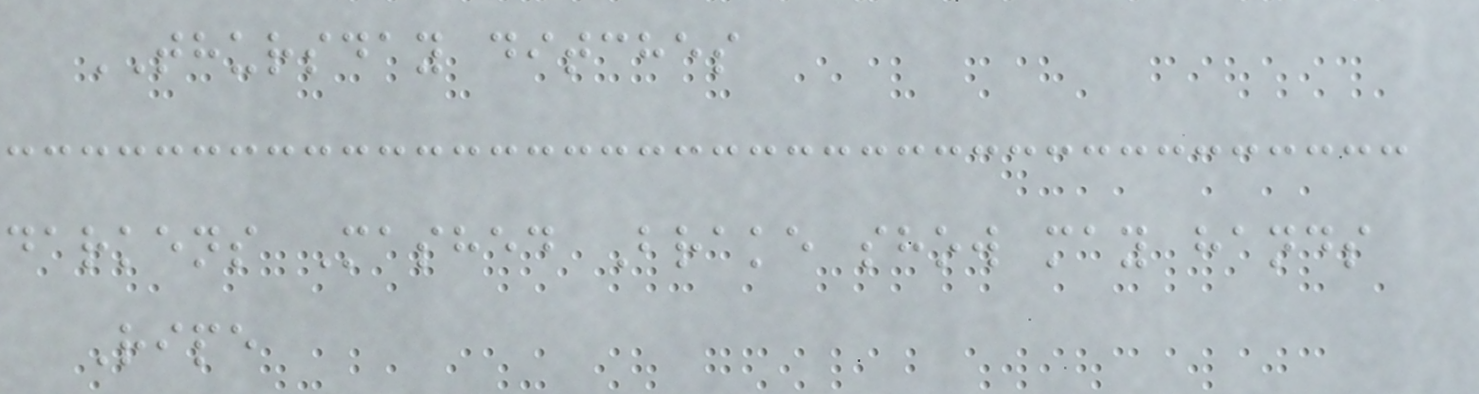THURSDAY ditches
darkens Mashed Brake show may hands
Ripe
